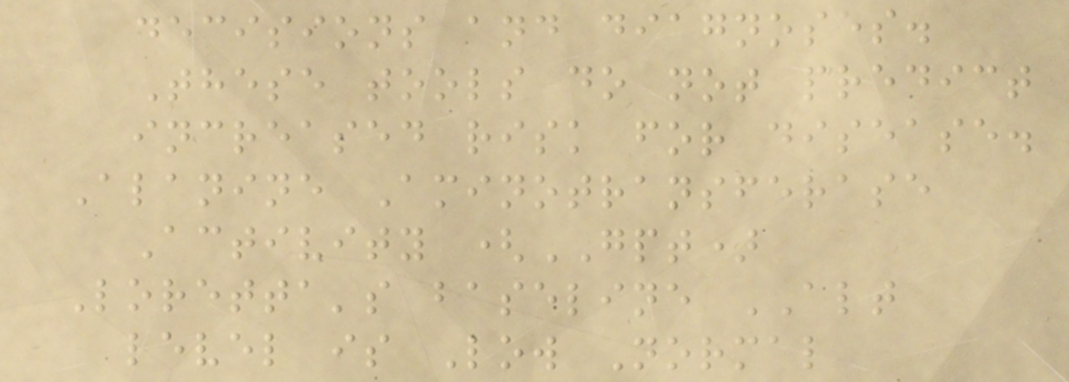decisions and diagnoses.
These tools do not predict
increased risk for disease.
Alanine Aminotransferase
Activity (GPT)
Loretta's baseline ALT
level is Low Normal
